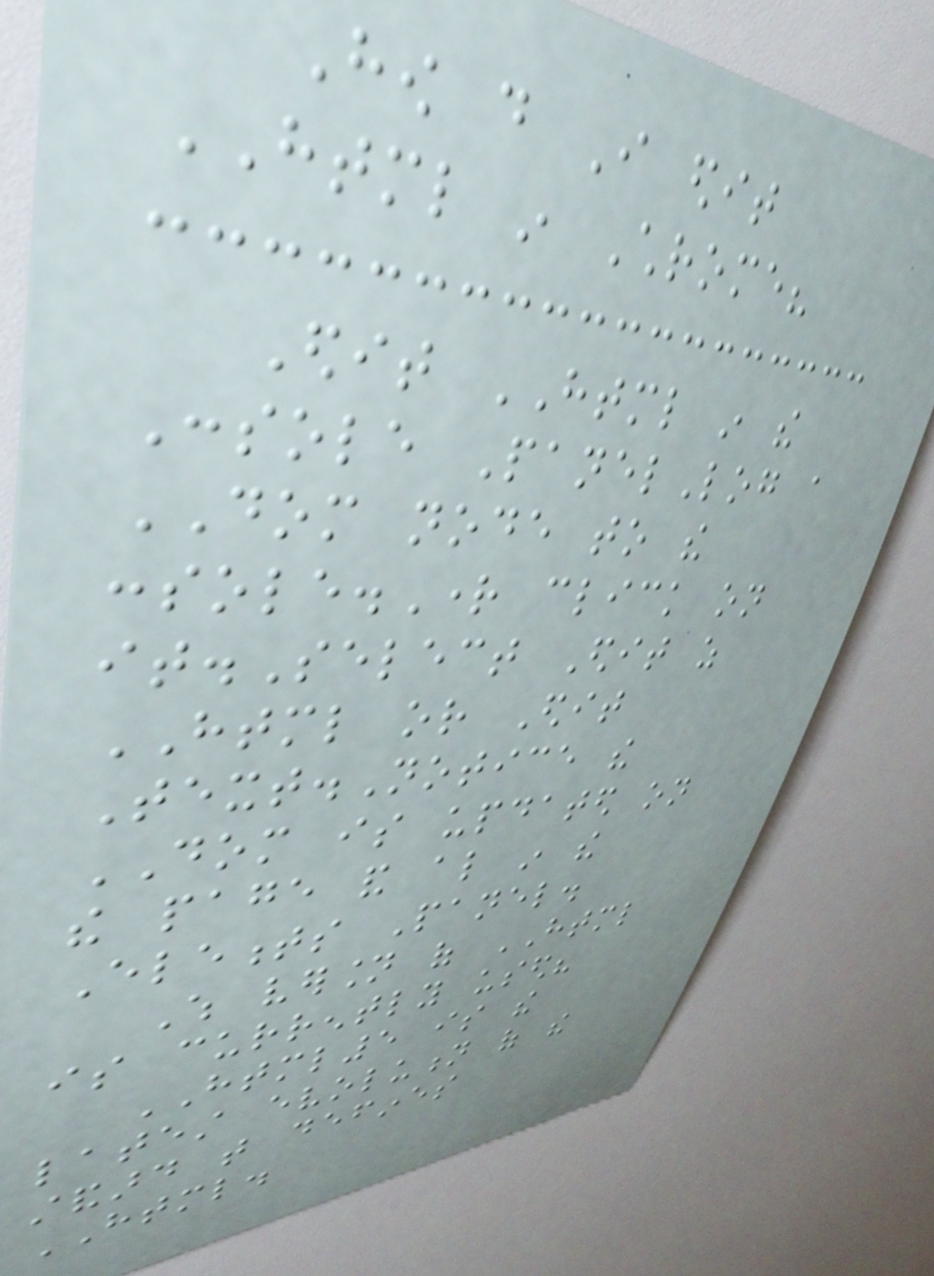How do I edit
HTML in Chrome?
Edit HTML in the
Console PanelLog a
DOM node to the
console.Right click on
it.Select Edit as
HTML or Edit
Text.Notice the
DOM is updated on
the page and also in the
Elements Panel.
Which version of HTML
is currently used?
HTML5 is the
latest evolution of the
standard that defines
HTML.
